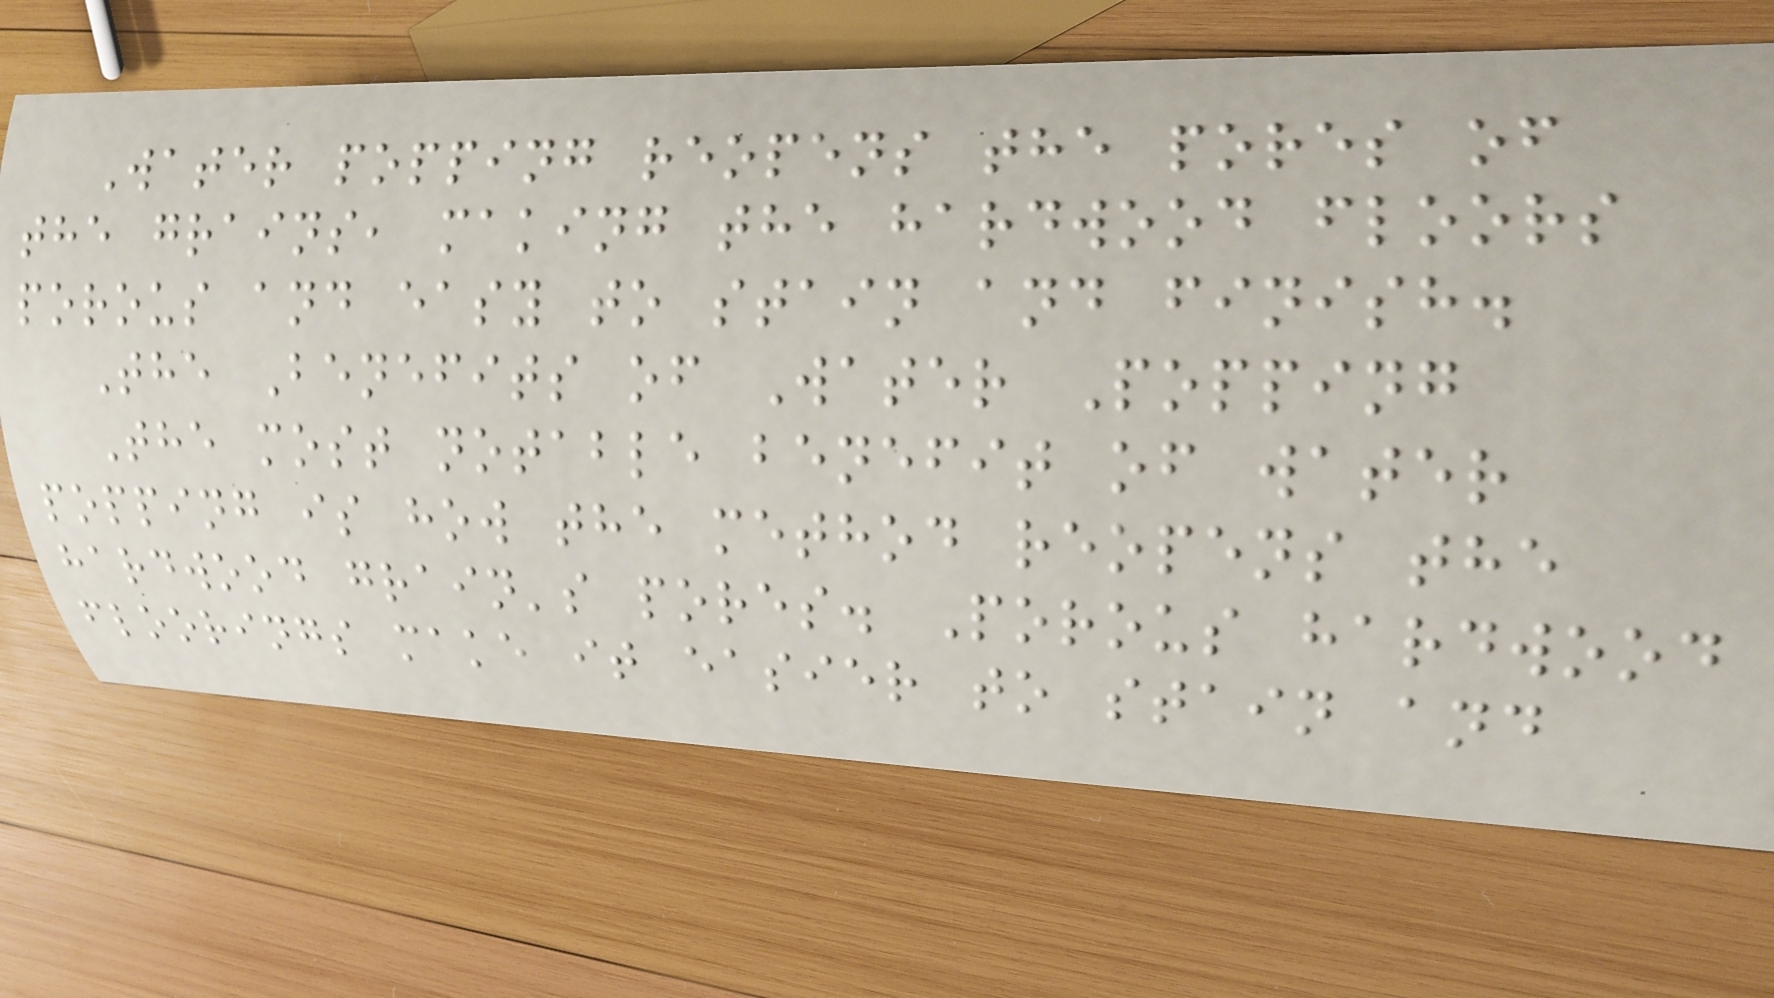Water popping reopens the pores of
the grains, making the hardwood floors
porous and easy to stain and finish.
The Benefits of Water Popping
The most notable benefit of water
popping is how the method reopens the
hardwood grain's pores. Porous hardwood
floorings make it easier to stain and
